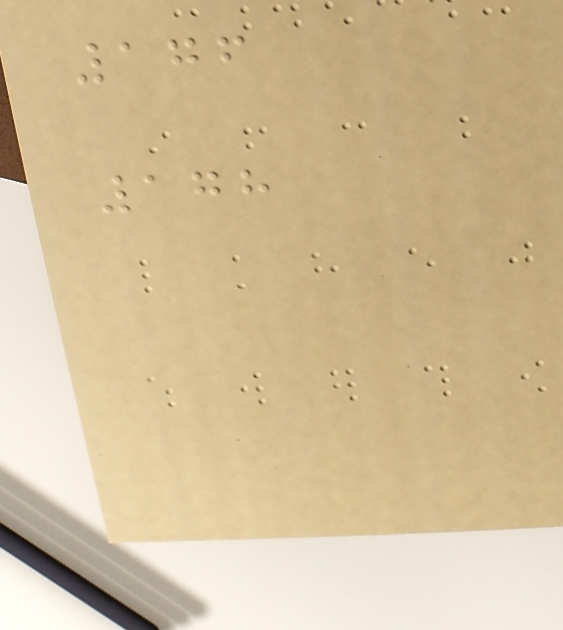176
178
